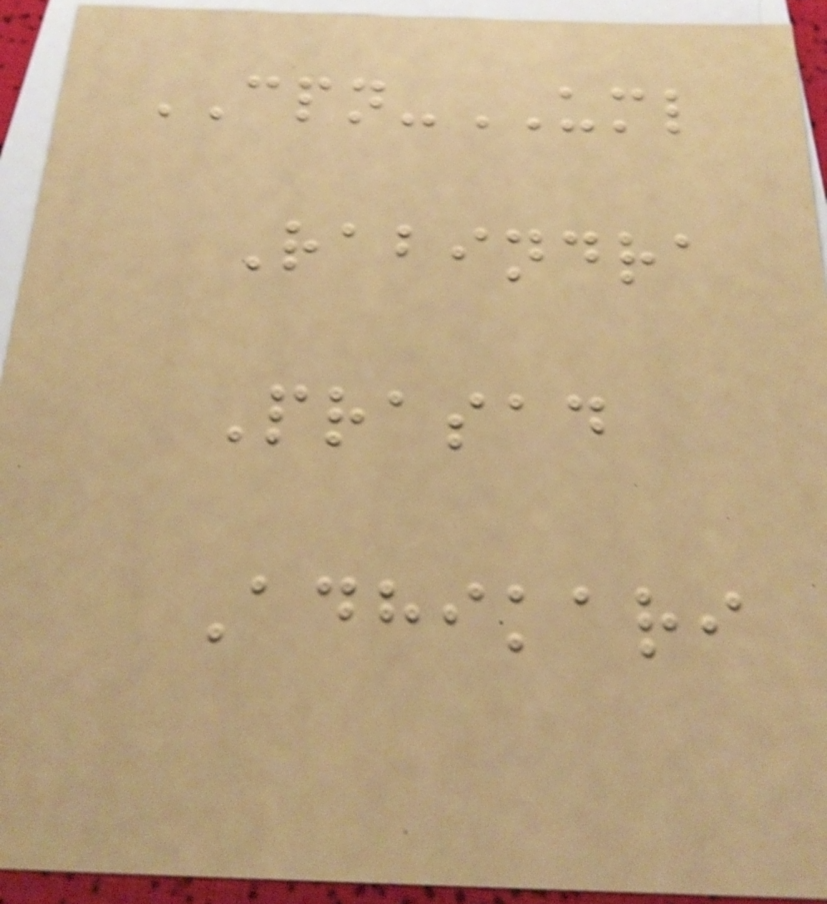CPN-UML
Rabindra
Prasad
Adhikari
